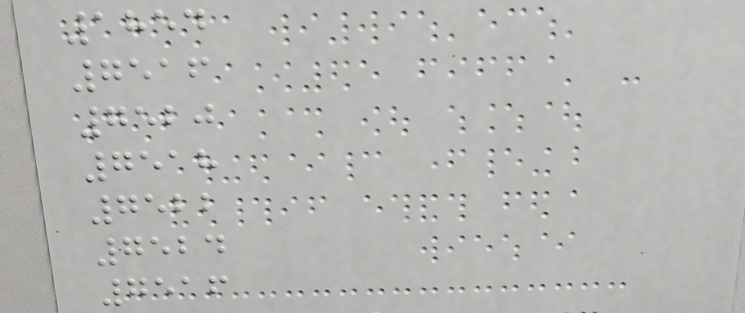1854
7516
7520
7518
7522
7524
7516
